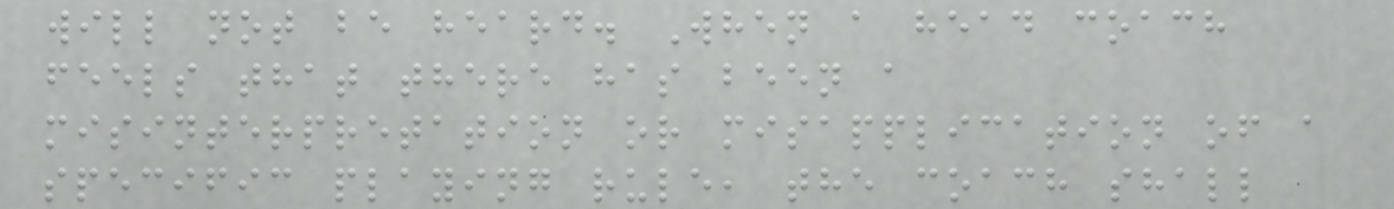will not be heard. When a head coach
feels that there has been a
misinterpretation or misapplication of a
specific playing rule, the coach shall
